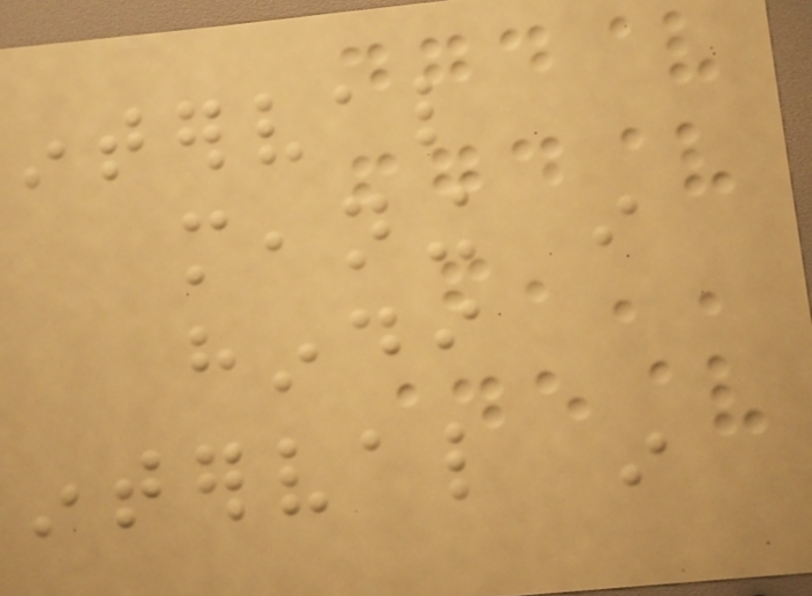interval
meaning in
hindi
interval in
